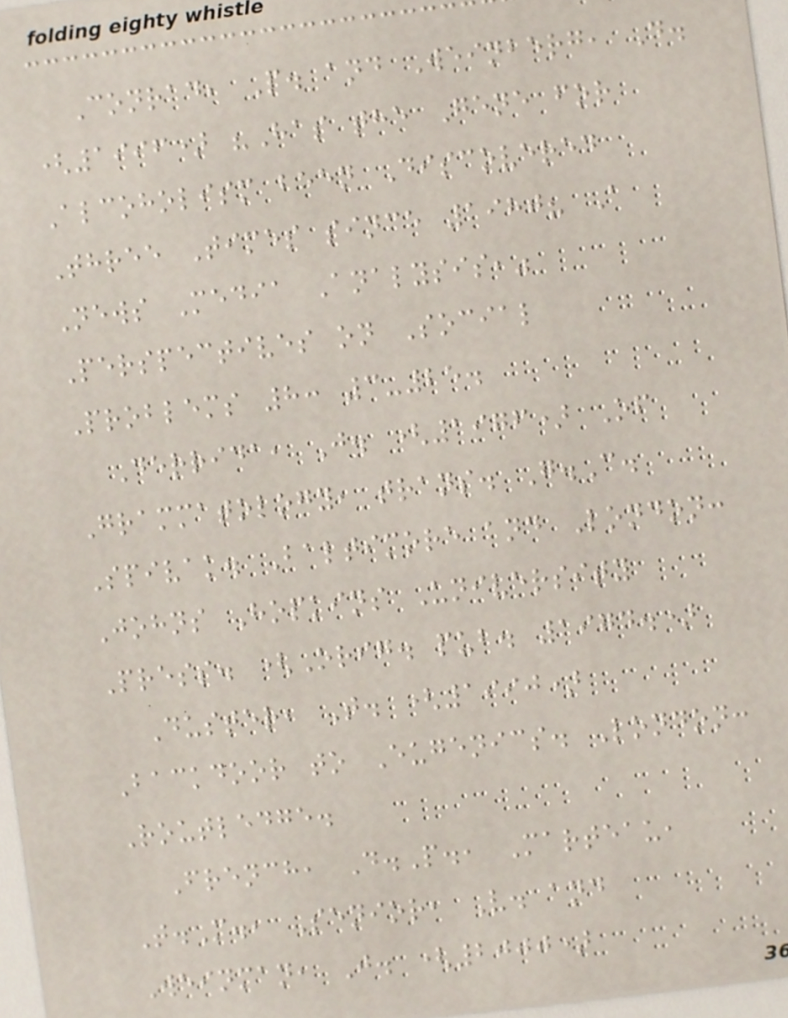Conrad, P. and Weinberg, D.
(1996) "Has the Gene for
Alcoholism been Discovered
Three Times since 1980? A
News Media Analysis,"
Perspectives on Social
Problems 8: 3-25.
Derrida, J. (1976) Of
Grammatology, trans. G.C.
Spivak. Baltimore and London:
Johns Hopkins University
Press. (Orig. pub. 1974.)
Duster, T. (1990)
Backdoor to Eugenics. London:
Routledge.
French, D.P., Marteau,
T.M., Senior, V. and
Weinman, J. (2000)
